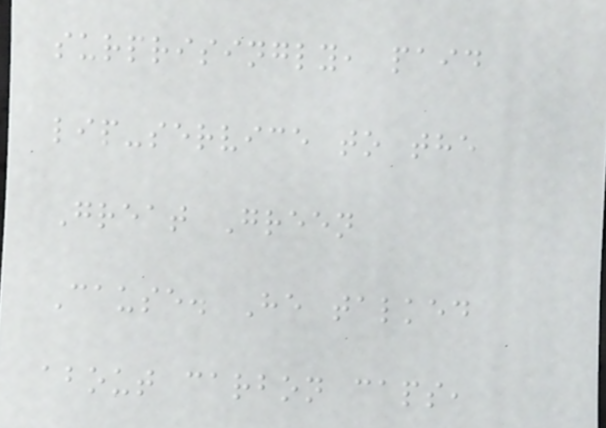surprisingly, paid
lip-service to the
Great Green
Cause. He talked
about carbon caps,
